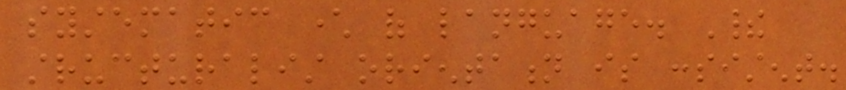systematic character of language. Their
structuralist orientation is consistent.
